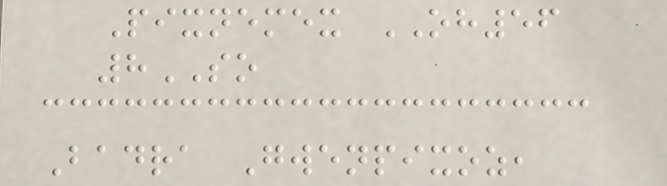Pixnemex OH56
8SO
Badra Gwenpixoz,
